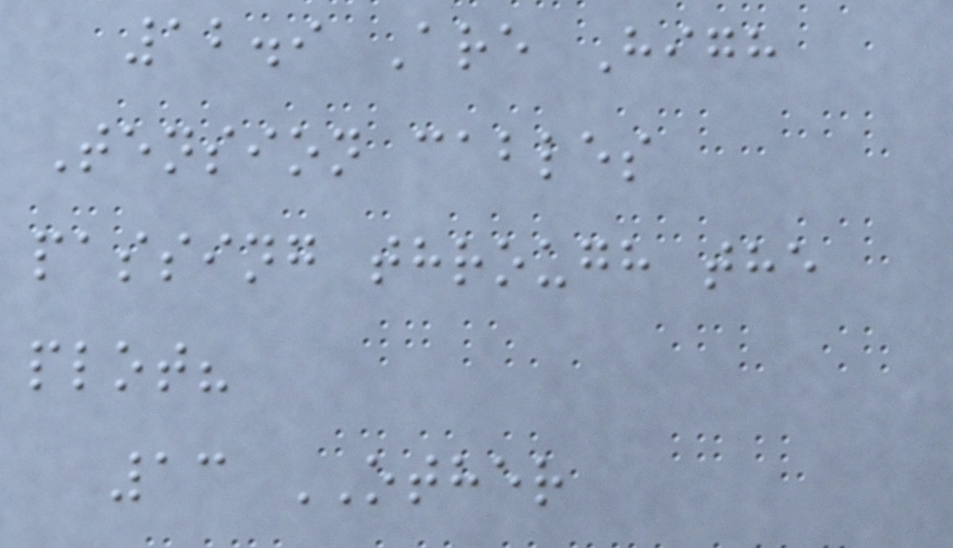12.9 Are High
Tension cables
passing through the
plot?
13 OTHER
